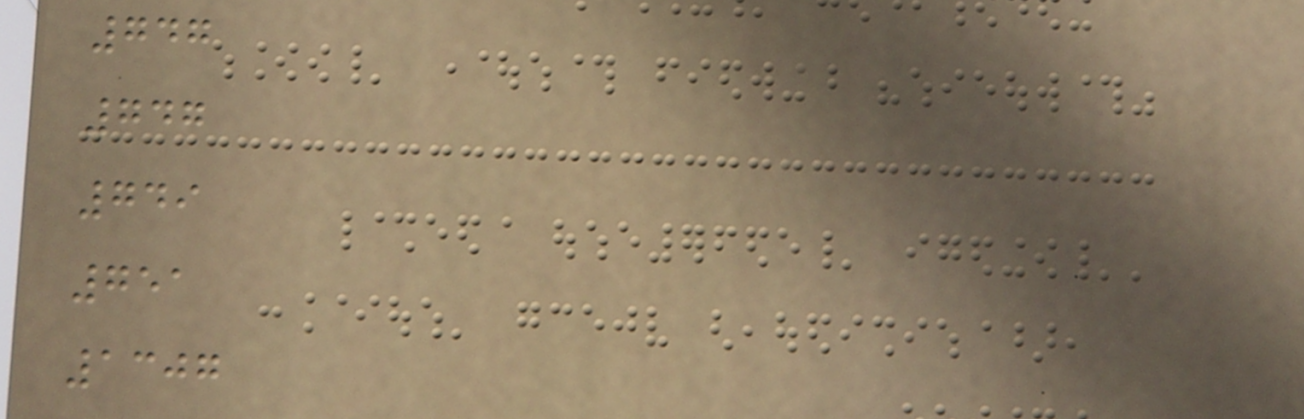747
747
749
751
1307
